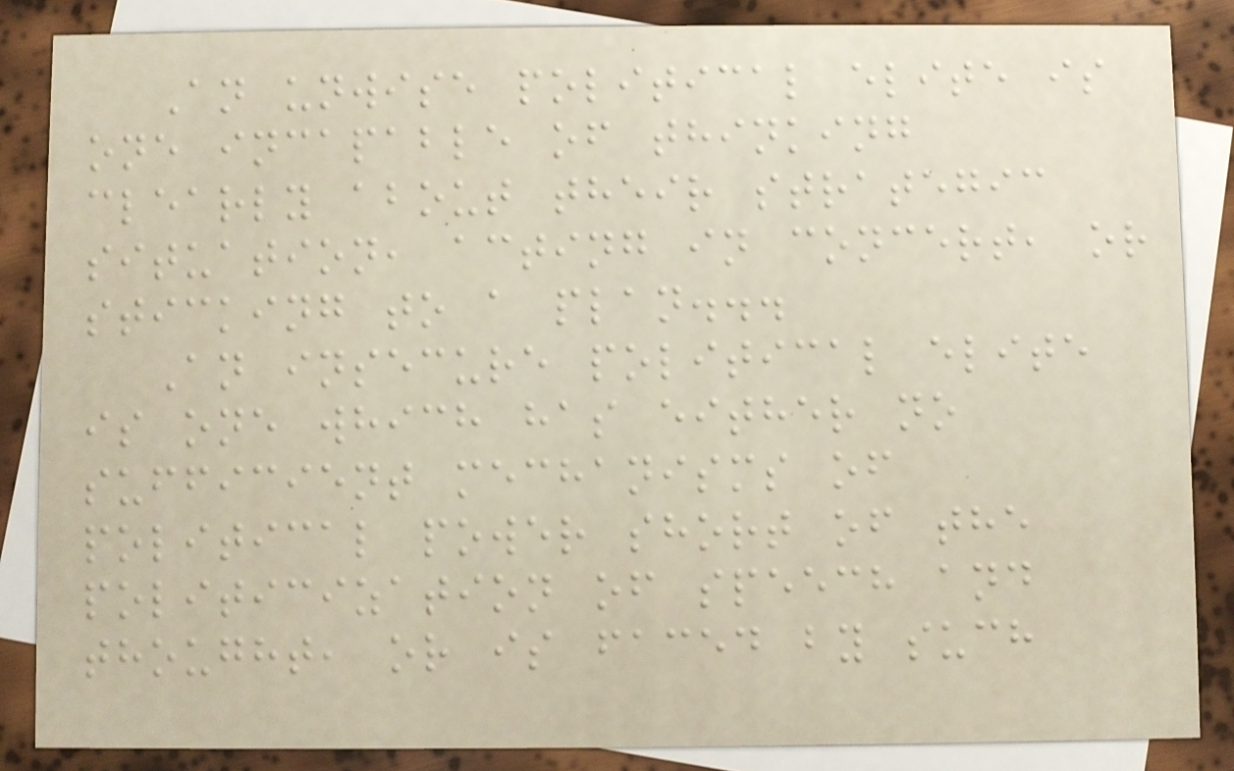An unwise political elite is
one incapable of thinking
clearly about their strategic
situation, acting in concert, or
sticking to a plan...
An insecure political elite
is one which has either no
sufficient mechanisms of
political power short of the
politicization of speech and
thought, or is faced by such
